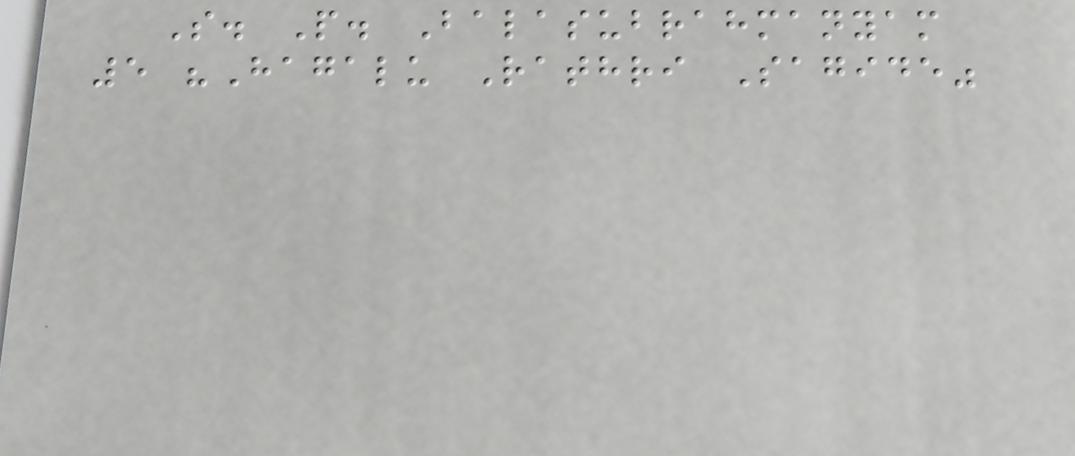S. P. Balasubrahmanyam
5 "Hagalu Rathri Sagide"
